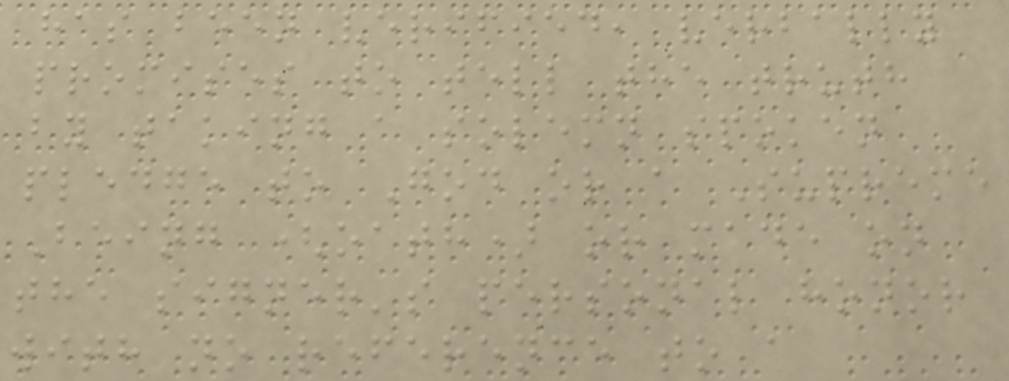has been verified, verbally
promises to tell the truth
by taking a solemn spoken
pledge to God or a Supreme
Being (oath) or made on
the signer's personal honor
with no reference to a
